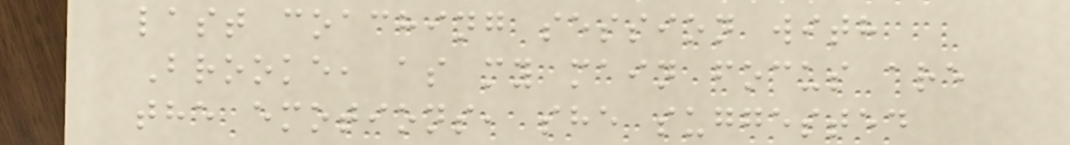last coaching session with
Brooke, as my main focus are
the emotions, she suggested
